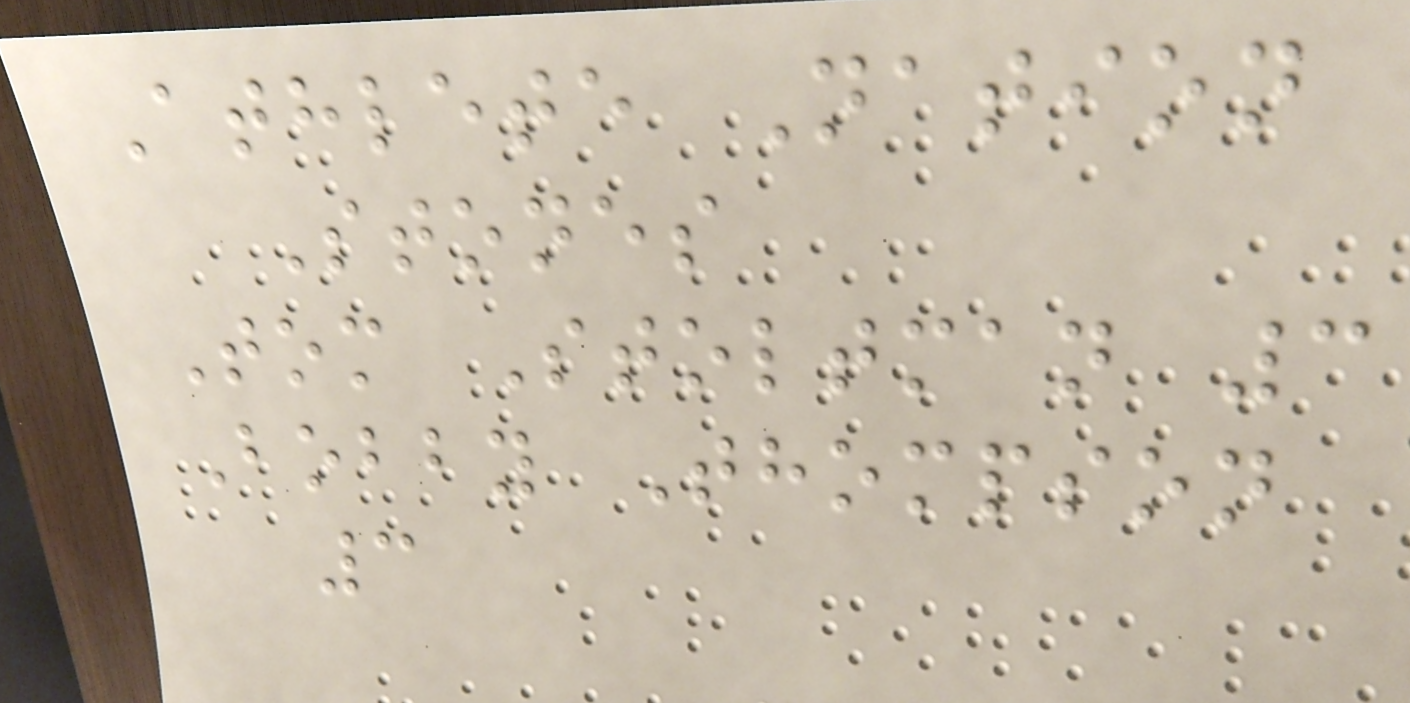Athlete Nation
Stones
Tom Stoltman 3
Bobby Thompson
3
